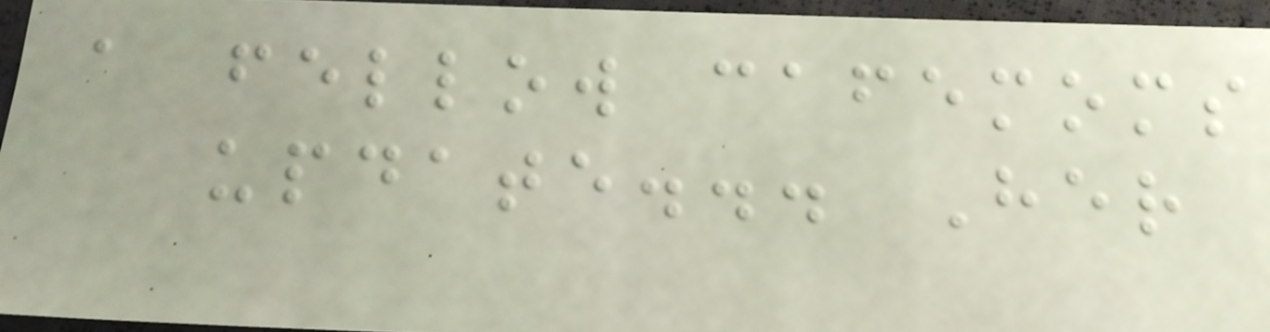a fellow cafemoms
update... Her
